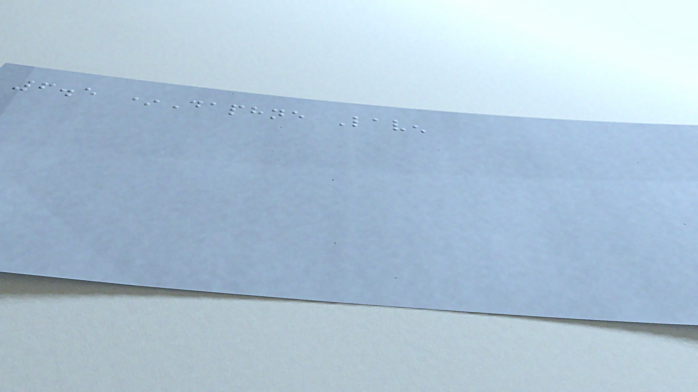6.5 *Daphne Laven
